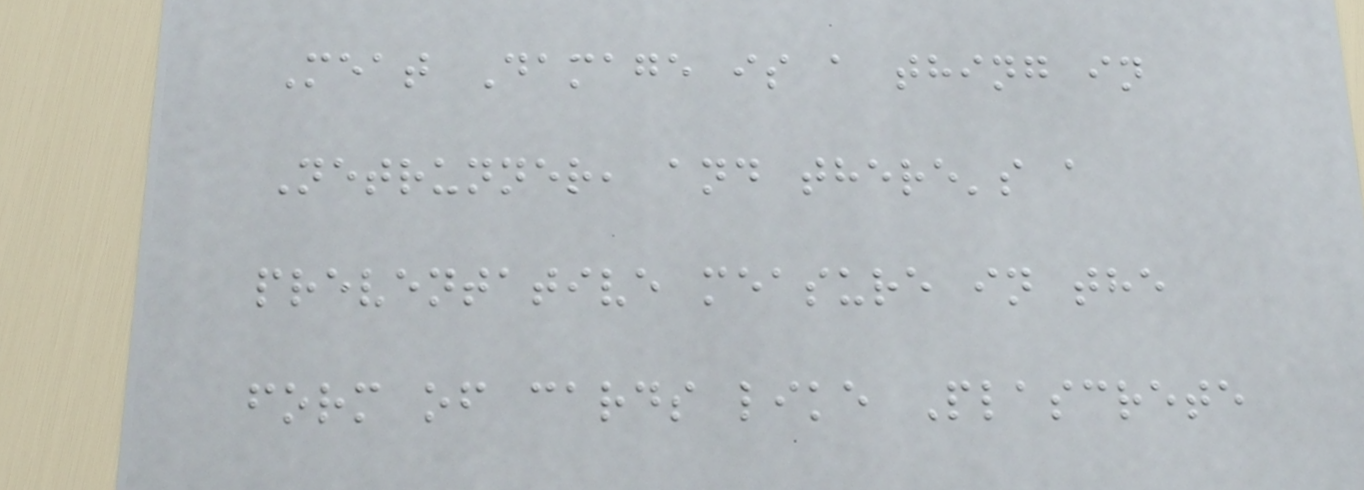Meat Damage is a thing in
Netrunner, and there's a
preventative measure in the
form of cards like Plascrete
